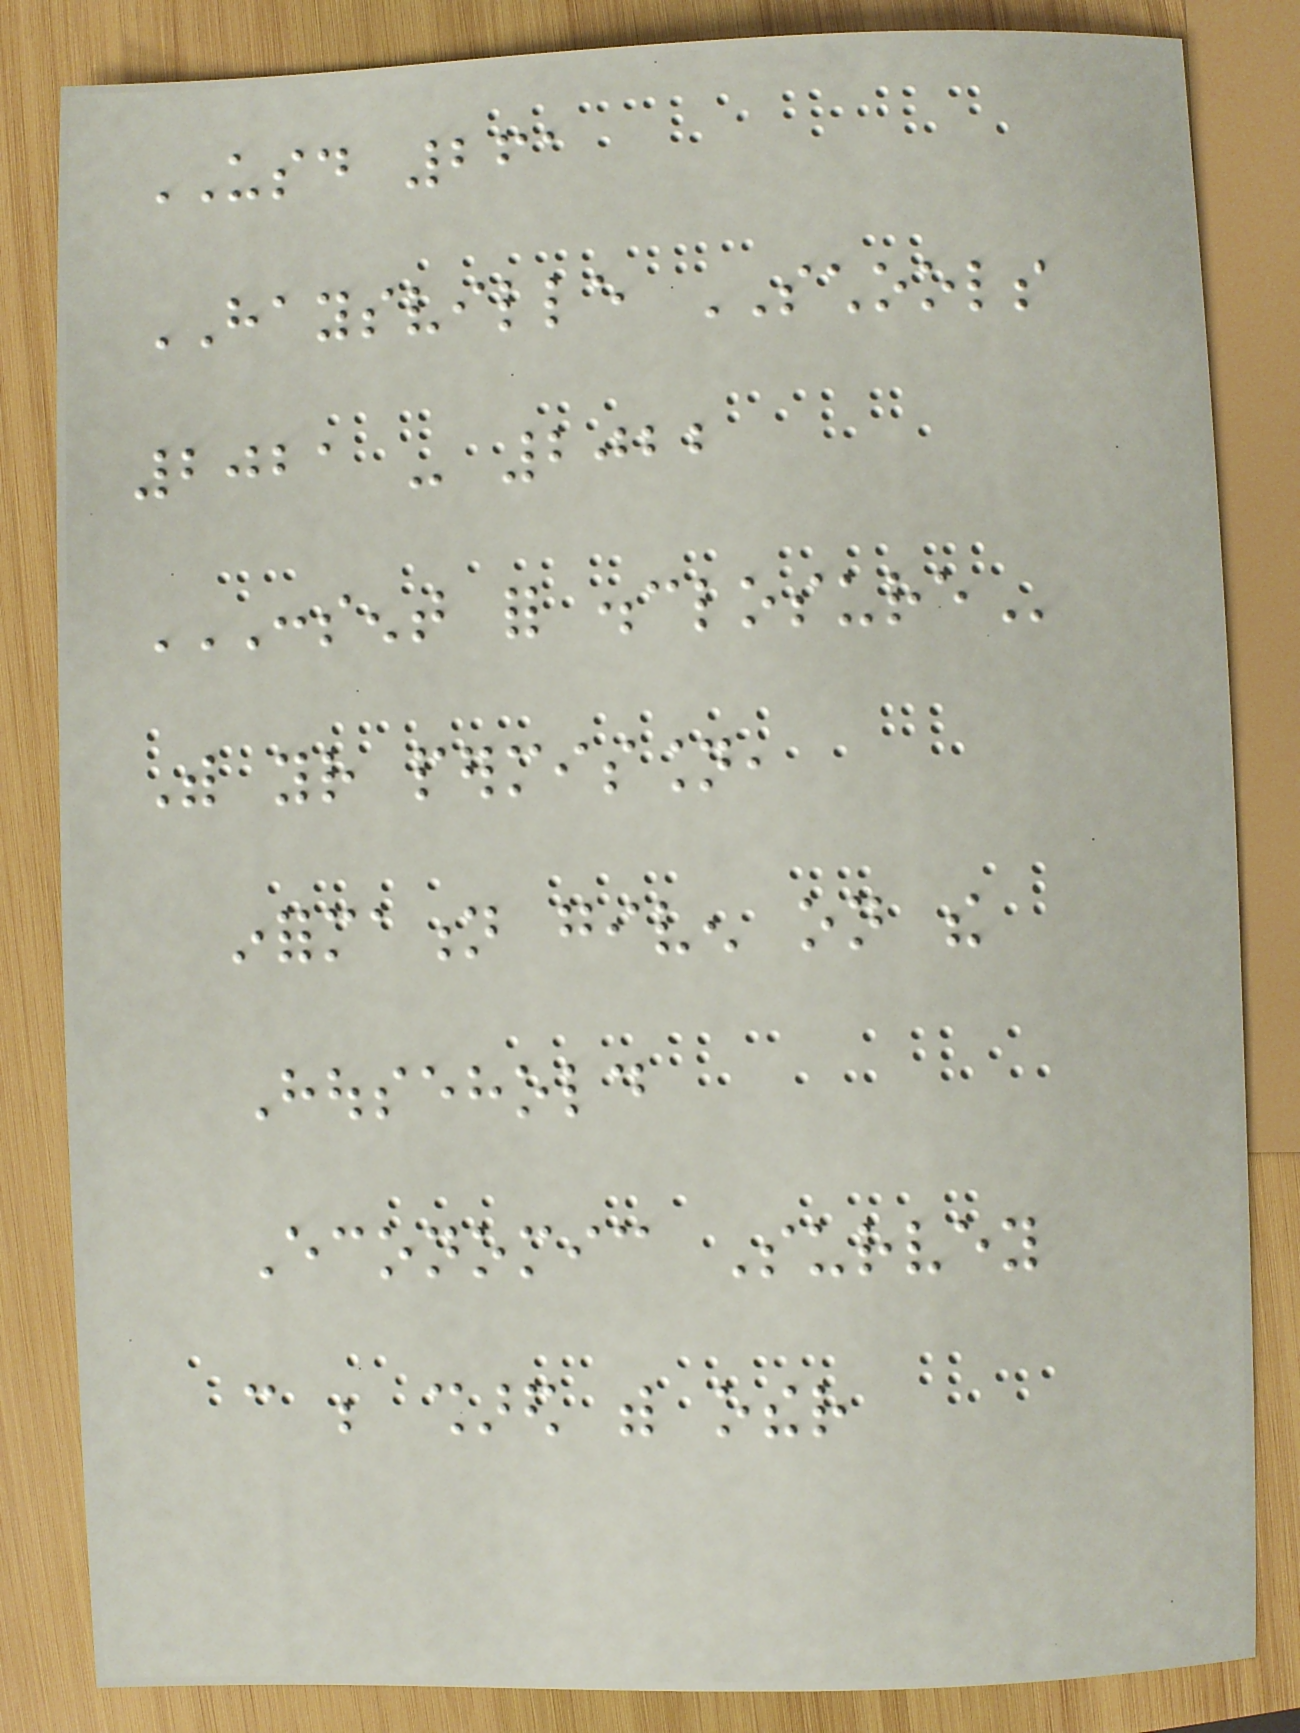USD 261
HAYSVILLE SCHOOLS
2021 - 2022
CONSENT FOR DISCLOSURE
With your permission,
information given on the
Household
Economic Survey
can be shared with other
